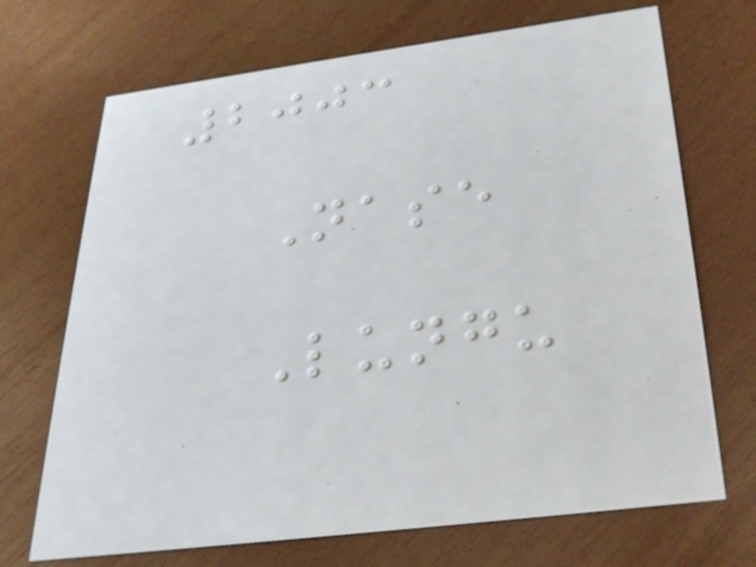2003
Nase
Lungu
